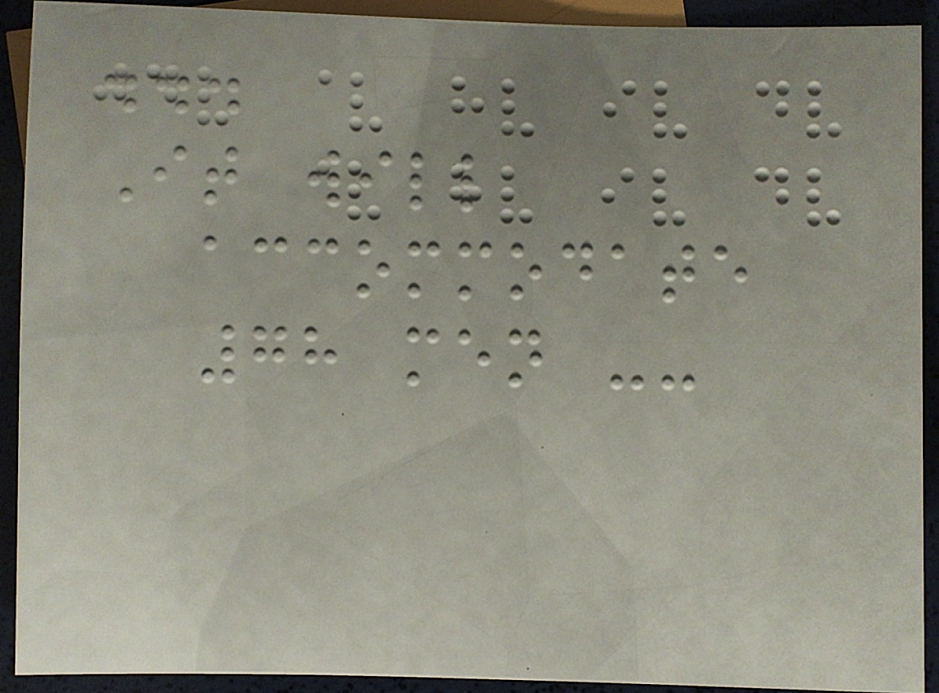...
It will
accommodate
78 men --
